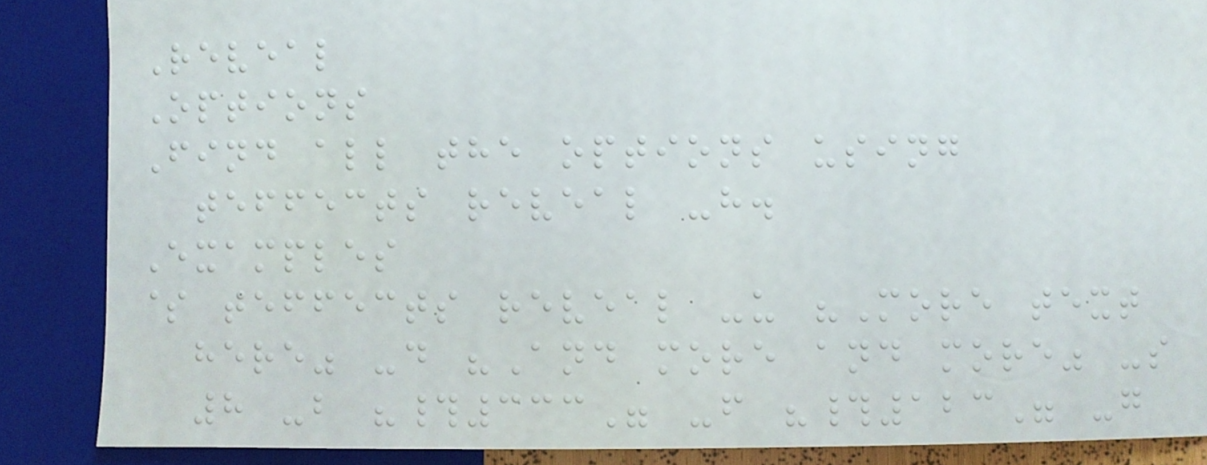Reveal
Options
Find all the options using
teffects reveal -h.
Examples
$ teffects reveal -u "More text
here" -d "And more and more" -s
8 -b "#333" -f "#123" -g
